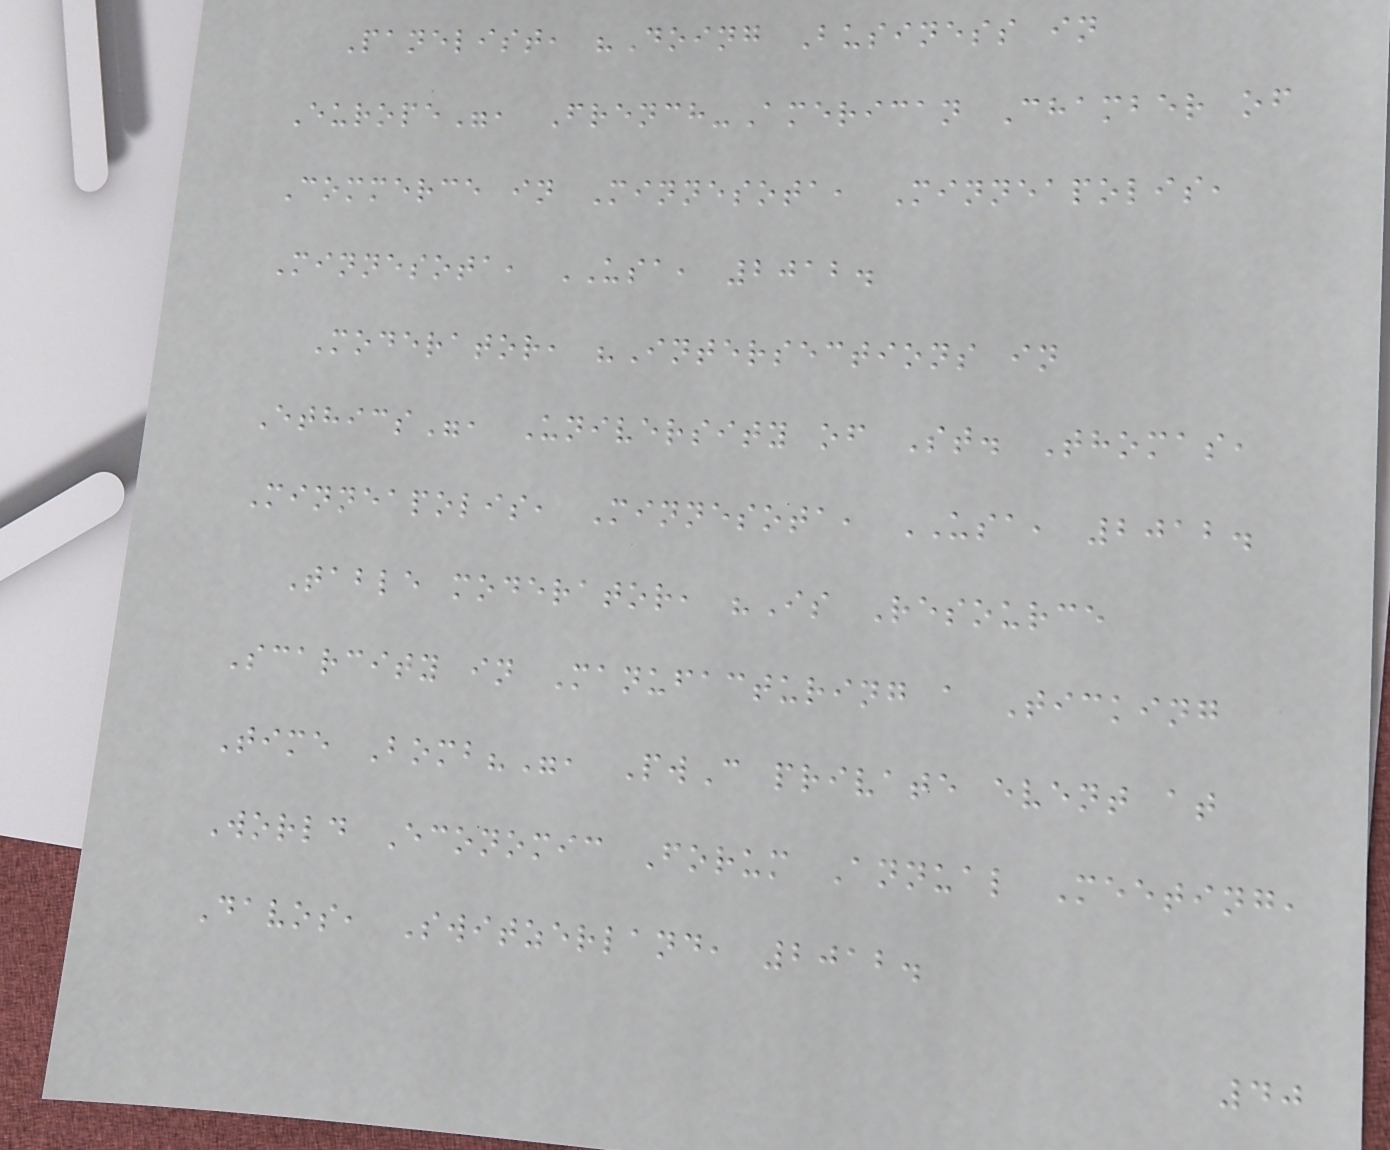Panelist, "Doing Business in
Europe", French-American Chamber of
Commerce in Minnesota, Minneapolis,
Minnesota, USA, 2012.
Moderator, "Intersections in
Ethics", University of St. Thomas,
Minneapolis, Minnesota, USA, 2012.
Table moderator, "Is Resource
Scarcity in Manufacturing a Ticking
Time Bomb?", PwC private event at
World Economic Forum Annual Meeting,
Davos, Switzerland, 2012.
40
